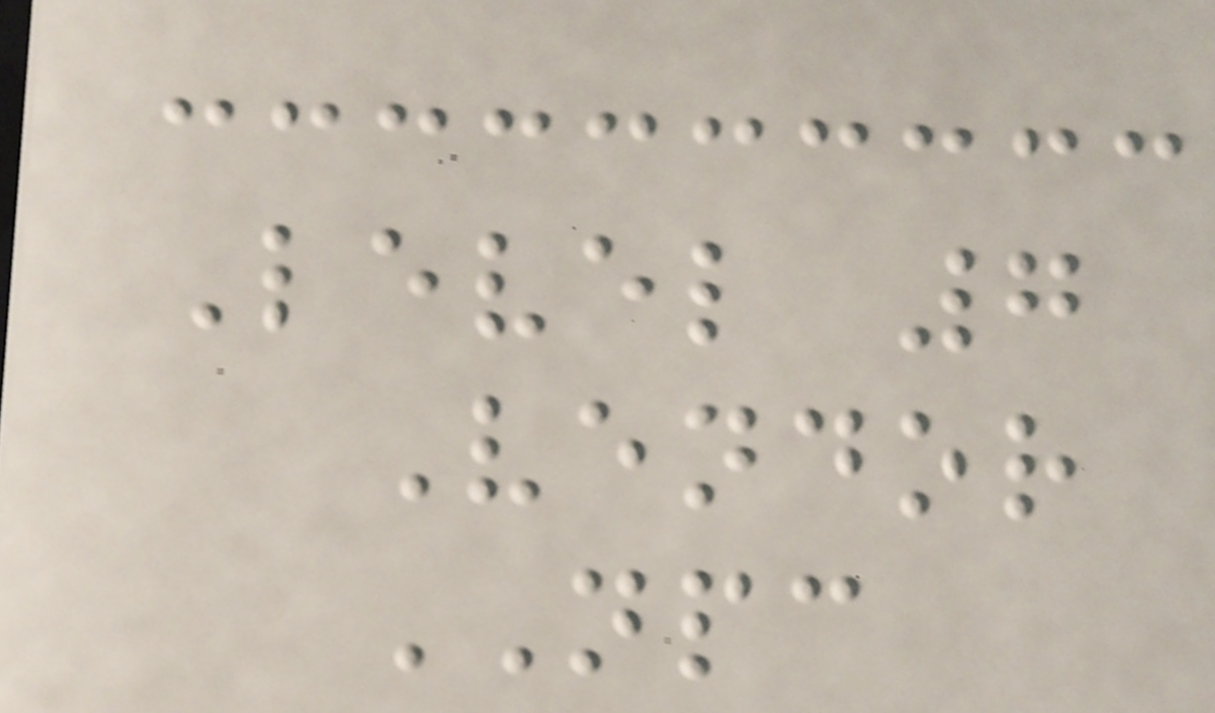Level 7
Vendor
NPC
